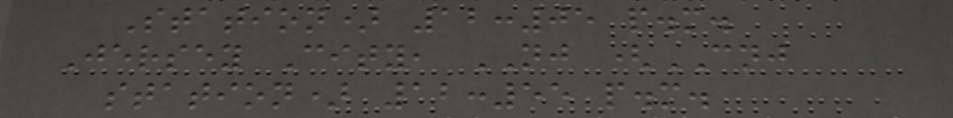Station) 12:05 p.m.
Jersey City, NJ (CNJ
station) 12:55 p.m.
